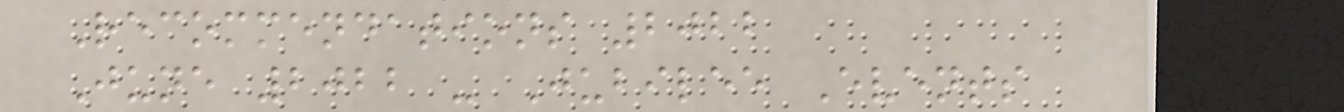Recommendations 2022
June 2022 - Jubilee Events
